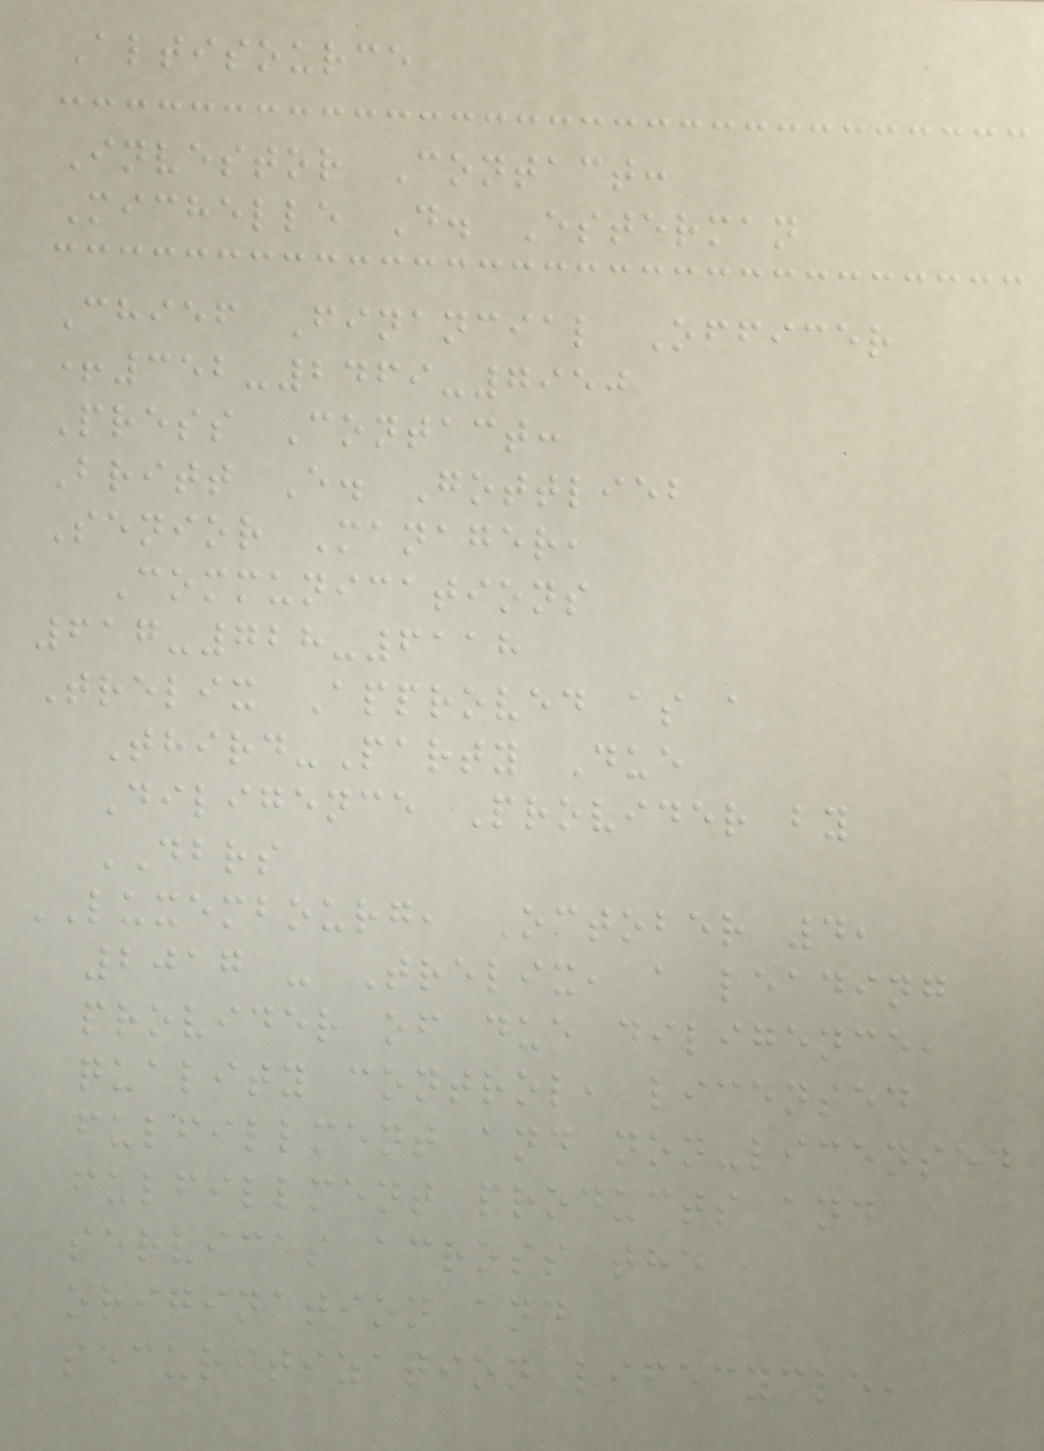Altisource
Investor Contact:
Michelle D. Esterman
Chief Financial Officer
+352-2469-7950
Press Contact:
Britt E. Gottlieb
Senior Manager,
Communications
617-728-6118
Trelix Approved as a
Third-Party Due
Diligence Provider by
DBRS
LUXEMBOURG, October 4,
2017 - Trelix, a leading
provider of due diligence,
quality control, licensed
fulfillment and non-licensed
fulfillment products and
services across the
origination and
securitization lifecycle,
